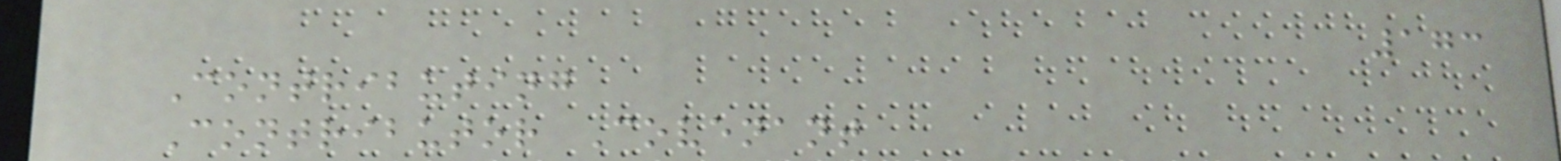173
Contributing
Contributor Covenant
